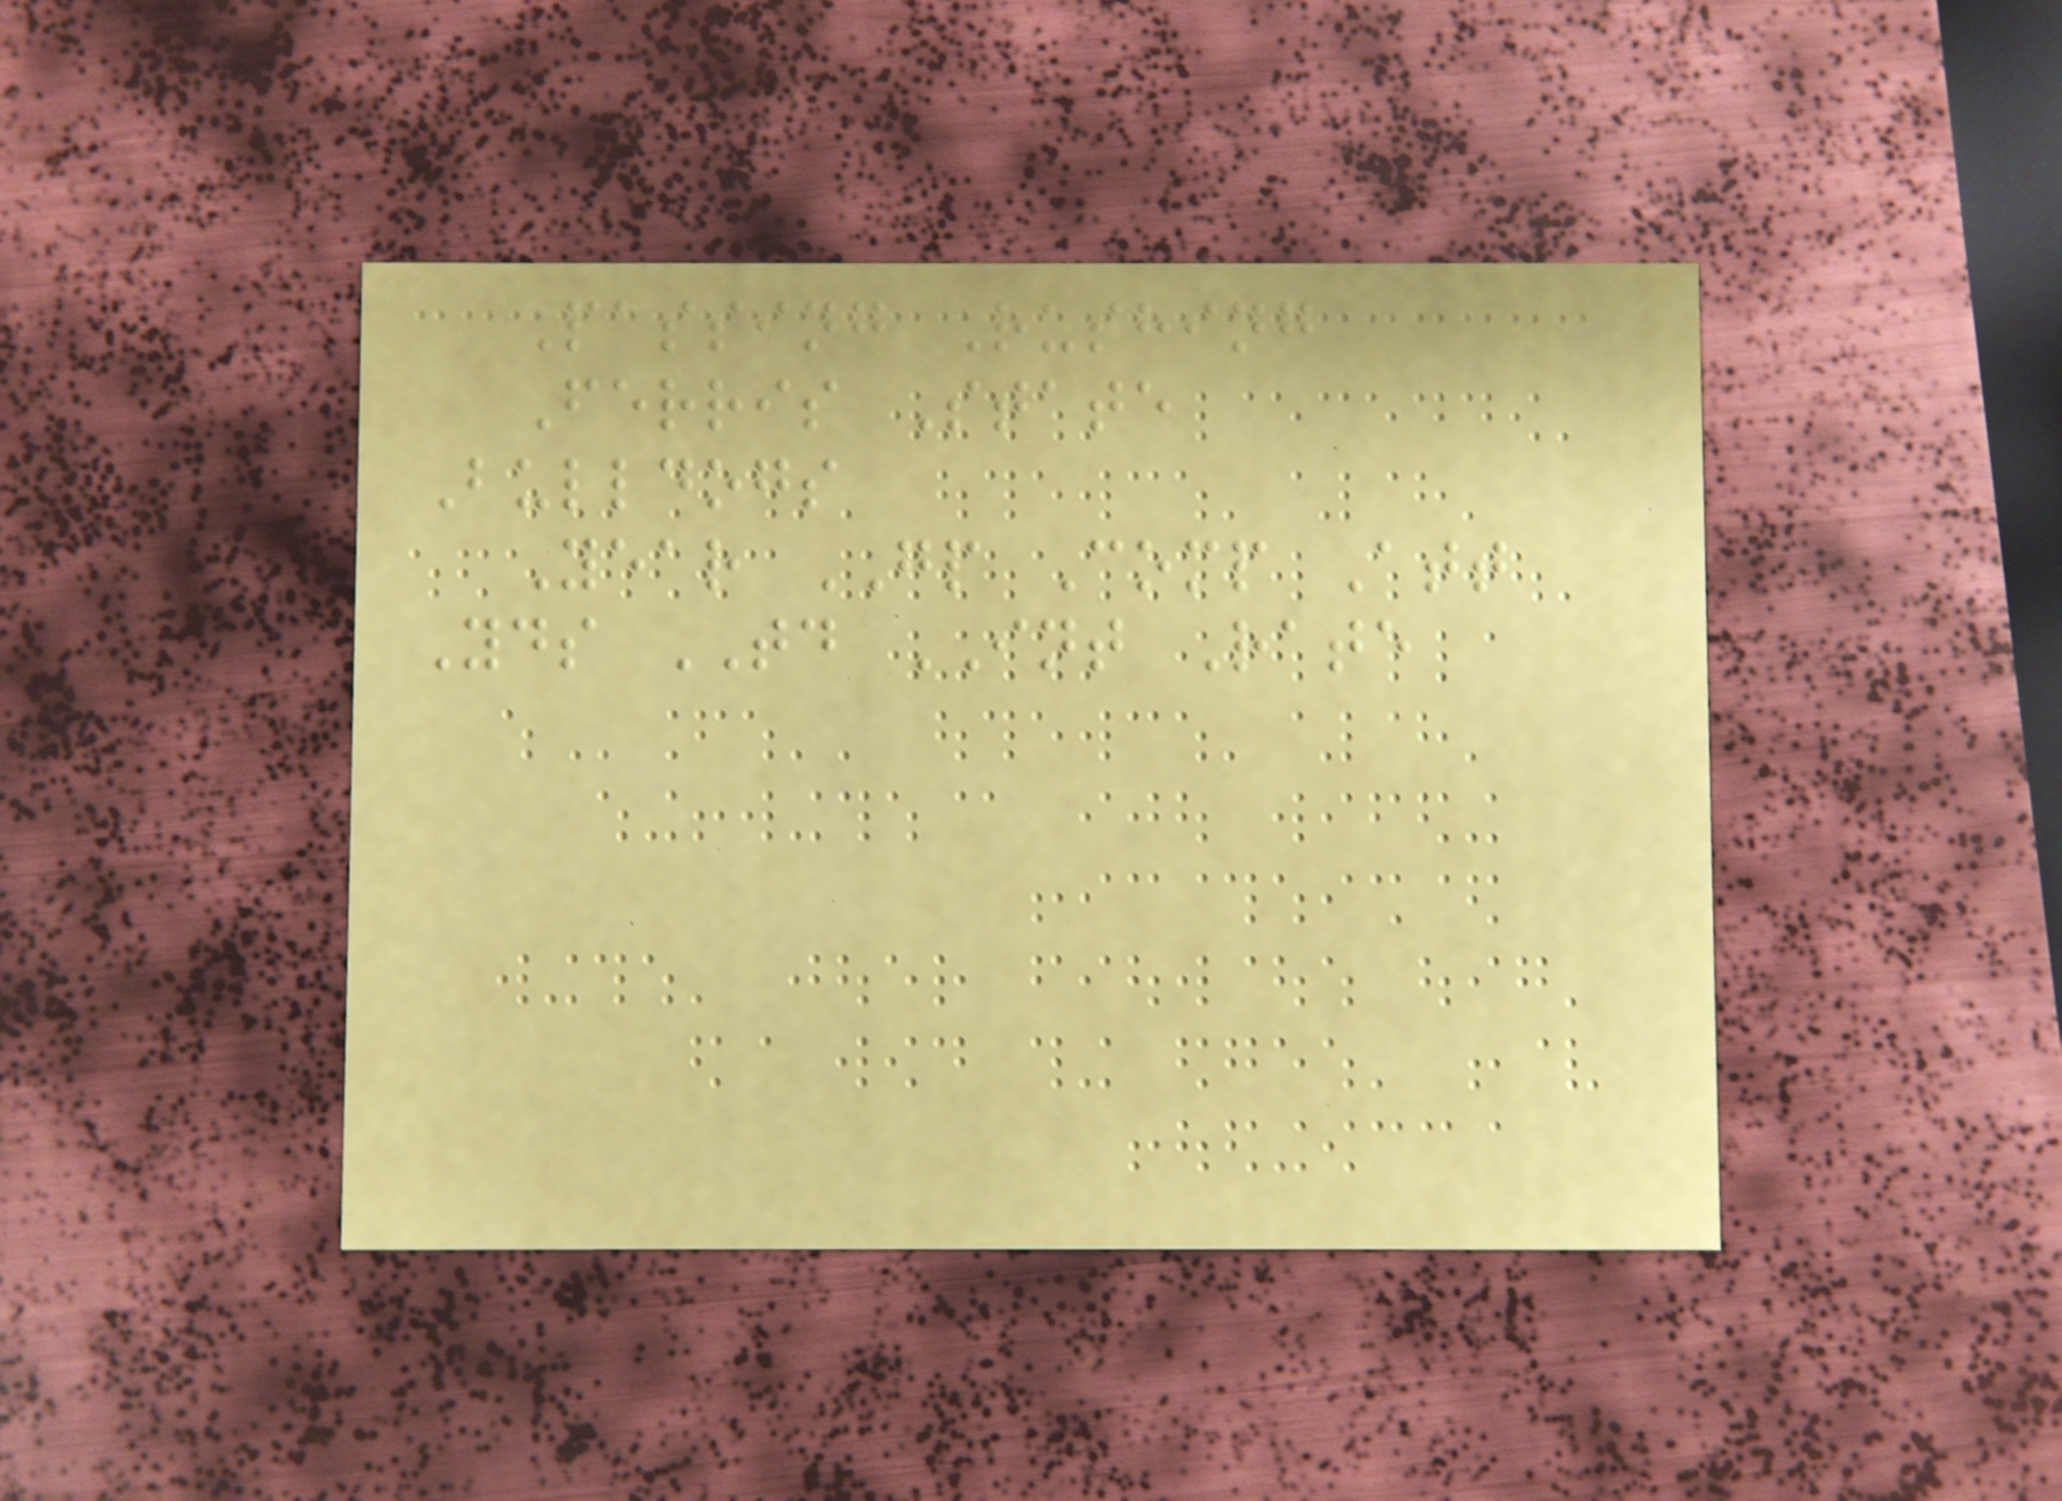Passing Rushing
Ferris State
Bulldogs
Year GP Comp Att
Yds TD INT Rate
